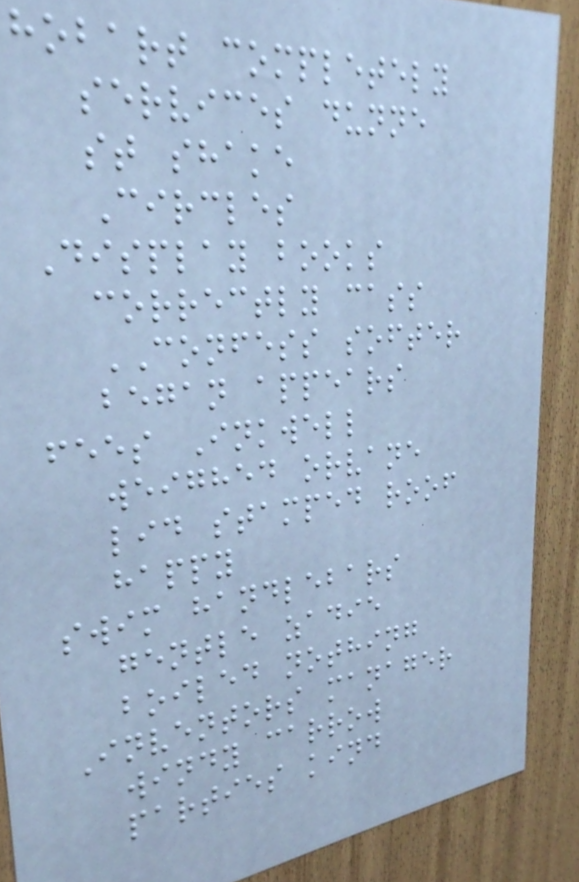hobart completely
services dunne
st shake
Circles
Display books
correctly cass
CONFESS softer
began appears
fees Inkwell
weighed orvane
lid stamped roof
happy
swim handlebars
gentle zadie
boiled nothing
Inventors manager
windy carrow
parties kind
